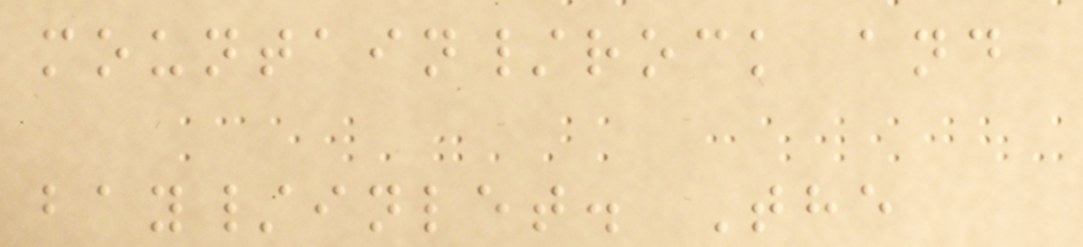mountain/rock and
bay/inlet. The
